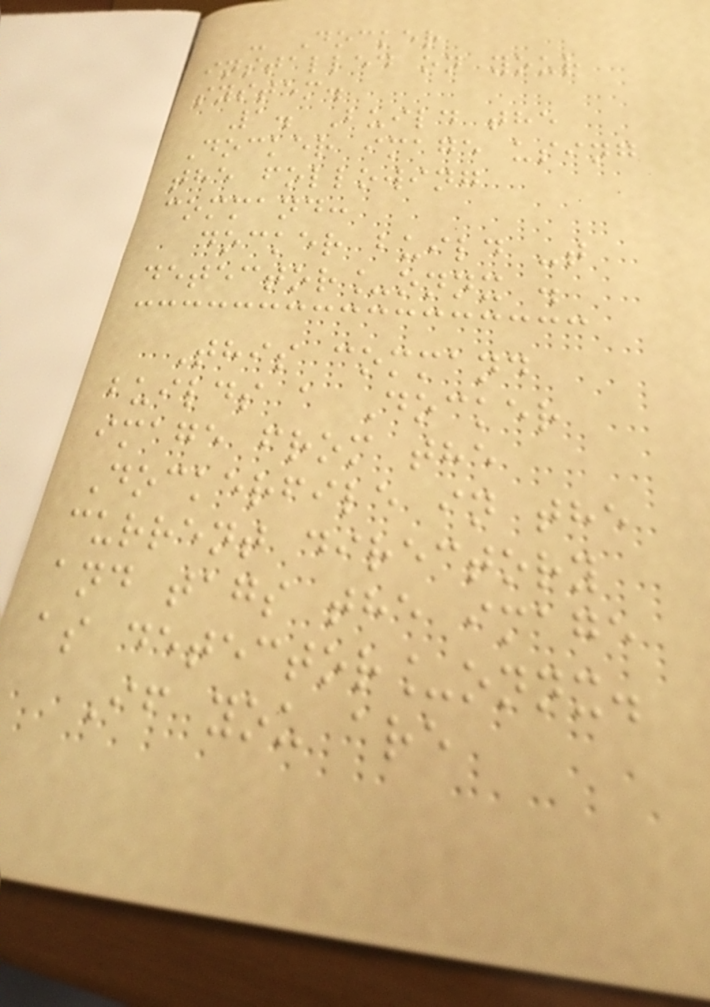- Docker
installed on your
system.
1. Build the
Docker image using
the following
command:
docker build -t
detector_onnx .
This command
builds a Docker
image from the
Dockerfile in the
current directory
and tags the image
as detector_onnx.
If you are
